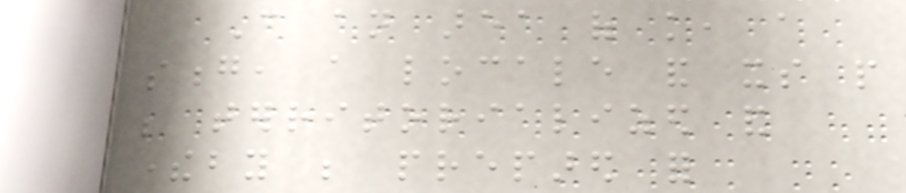Can an area of knowledge, a
song, a locale and its people
be territorialized and
thereby be prepared for
